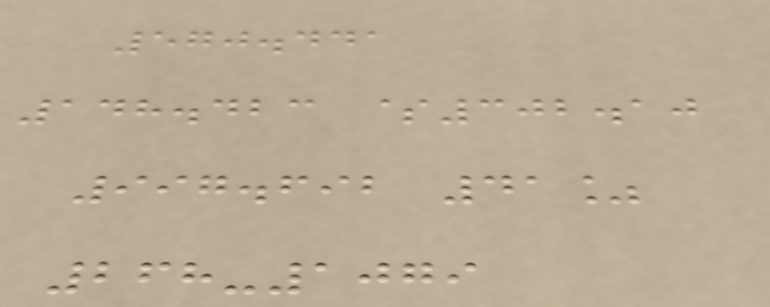570.441
148.423 $302.10
997.692 41%
268-1079
